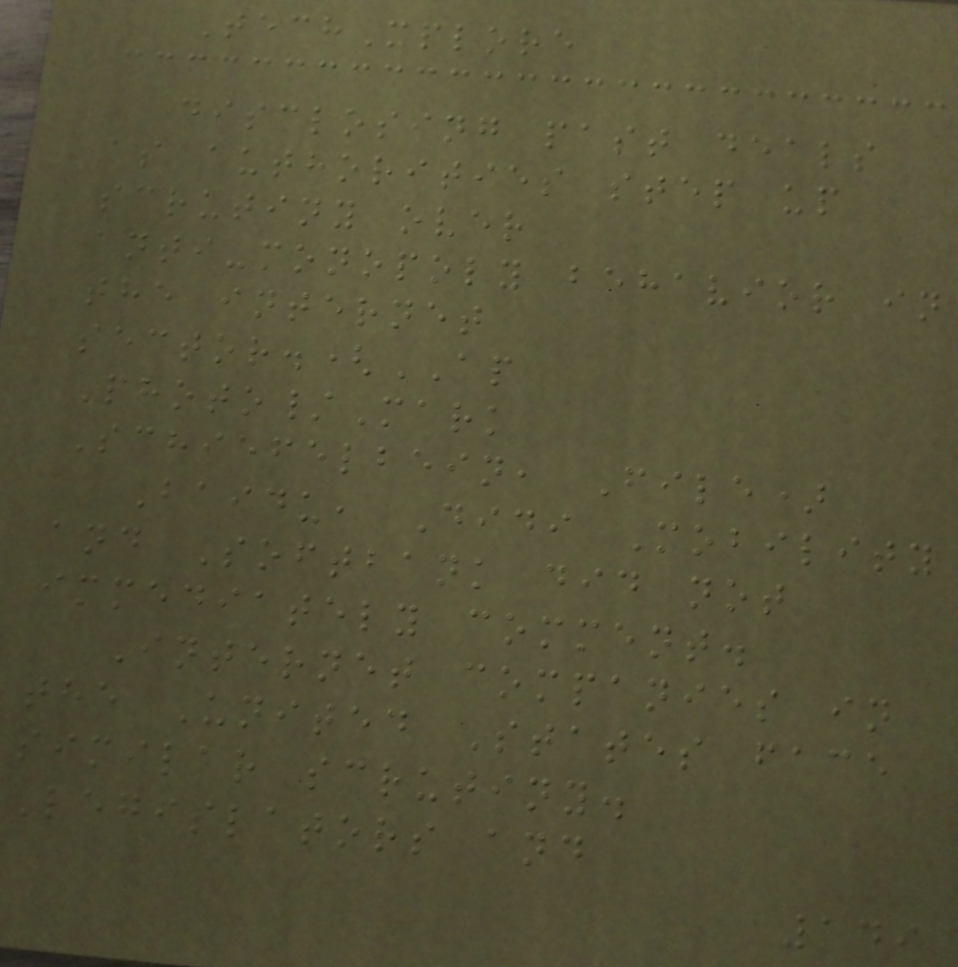TechXplore
disclosing past deals
as authorities step up
scrutiny over
anti-monopoly behavior in
the internet
sector.(AP
Photo/Mark
Schiefelbein, File)
Baidu, Didi Mobility
and Softbank did not
immediately comment.
Internet companies in
the United States face
similar scrutiny.
Legislators and
149
